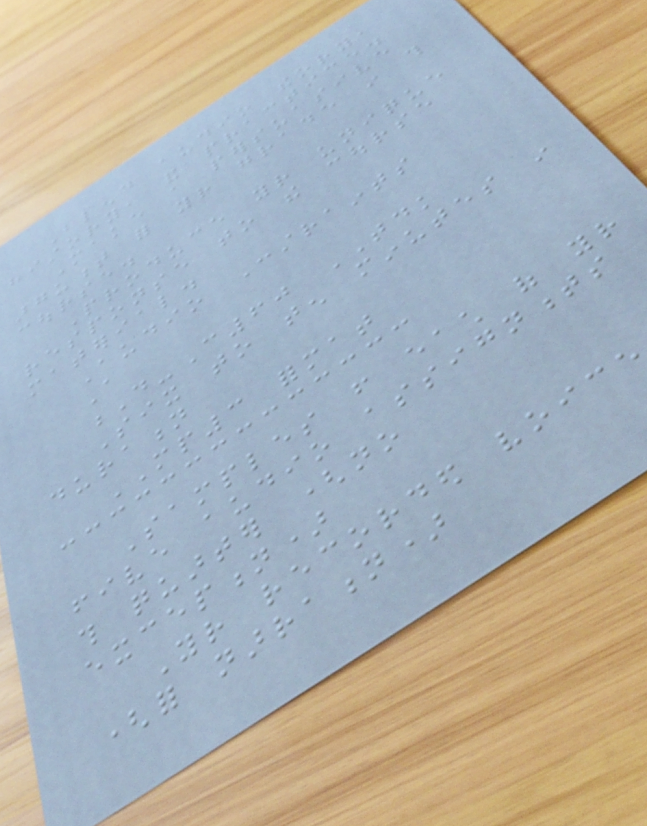Blend audio theory,
history, and practice.
Make a persuasive
argument for your grade in this
course.
Produce your unique
response to the course
material.
Audio Constraints
A
D-C60 TDK
Six to ten minutes in
duration
MP3 format
Samples from each of your
five audio assignments
this quarter (no
exception)
Your recorded voice
(for narration)
